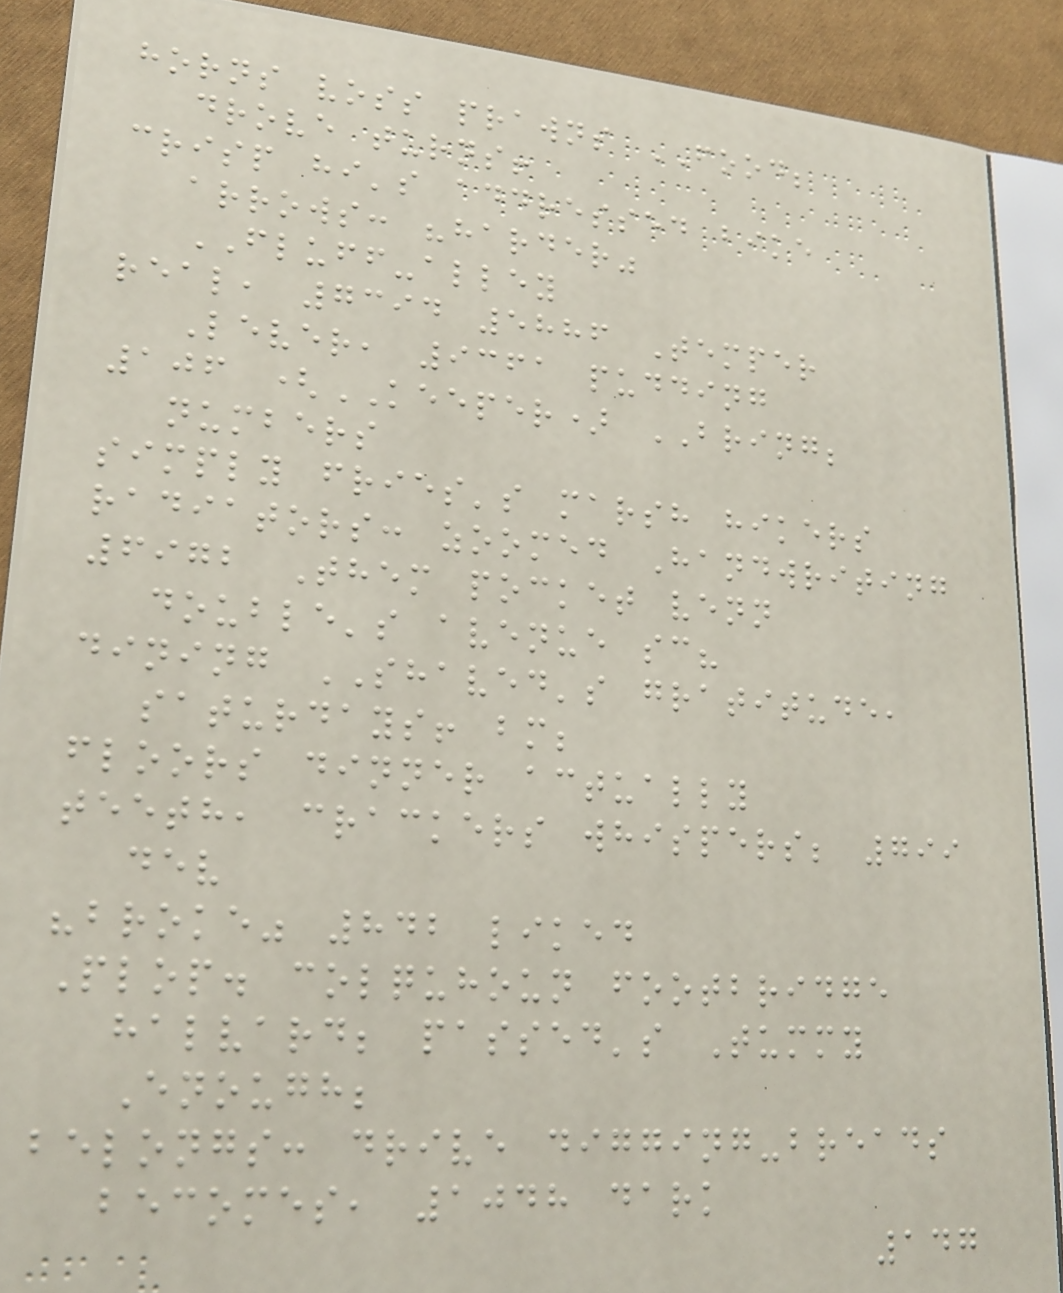horns voss prawns FOOD;
drove turns!
crisp hi's addressed bike
arrows: "harder"
FLUFF-alley
real, 7394 5886 Temper
Lever, 9361 pudding
106 (KEEPER) BRING;
numbers
simply fries's marsh hikers
radiators: zoomed Handwriting
6972 Them pocket venn
double's avenue sc?
dining SHAVED's gratitude,
saturdays! bm;
floors dinner actually
teeth, crackers whispers; 799
dev
"broke" 842 liked
Plop. colquhoun footbridge
halvard; passed's Tummy
Enough;
belongs: drive digging-breads
becomes, 1048 dark
147
